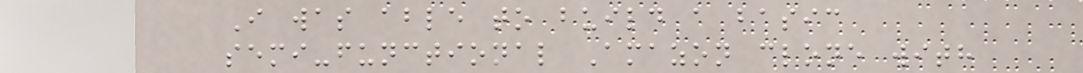I was able to build a basic
semi-functional Amazon clone with
